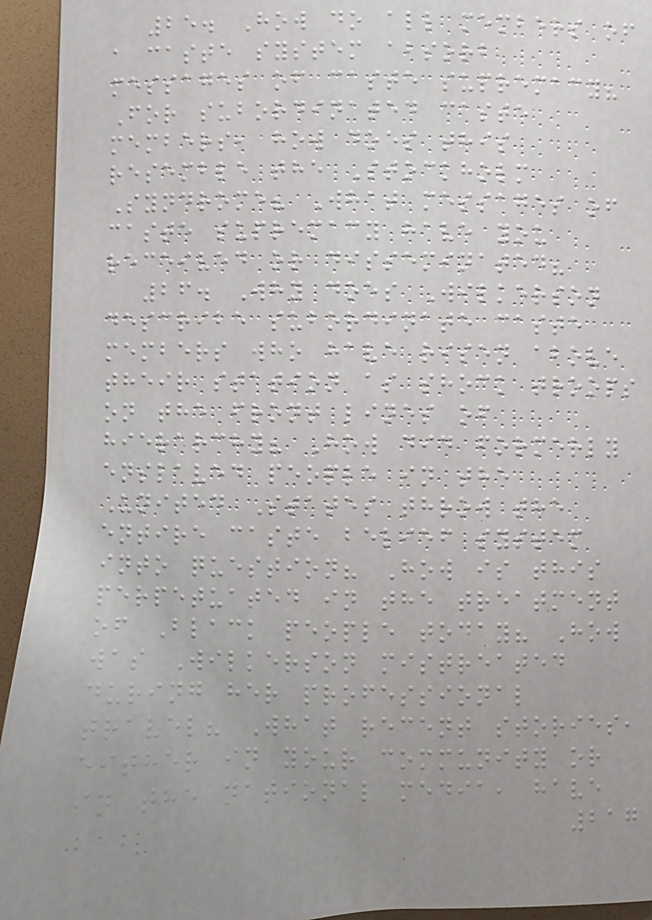25. How do all members of
a caste system absorb
messages of caste supremacy?
For subordinated caste
members, how does this
resemble the Stockholm
Syndrome? What messages of
caste supremacy have you
received or disseminated?
26. Why does Wilkerson
describe subordinate caste
members who have risen above
their station as shock troops
on the front lines of
hierarchy? How did formerly
enslaved people in the
United States throw the
entire caste belief system
into question? How is this
perpetuated in the treatment
of Black people today? How
was Wilkerson mistreated
during her professional
travel? What recent stories,
either in your community or
in the national media, have
217
